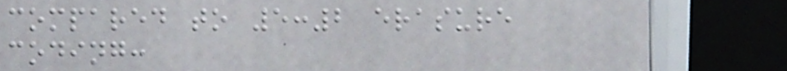compared to 5:2 erasure
coding:
